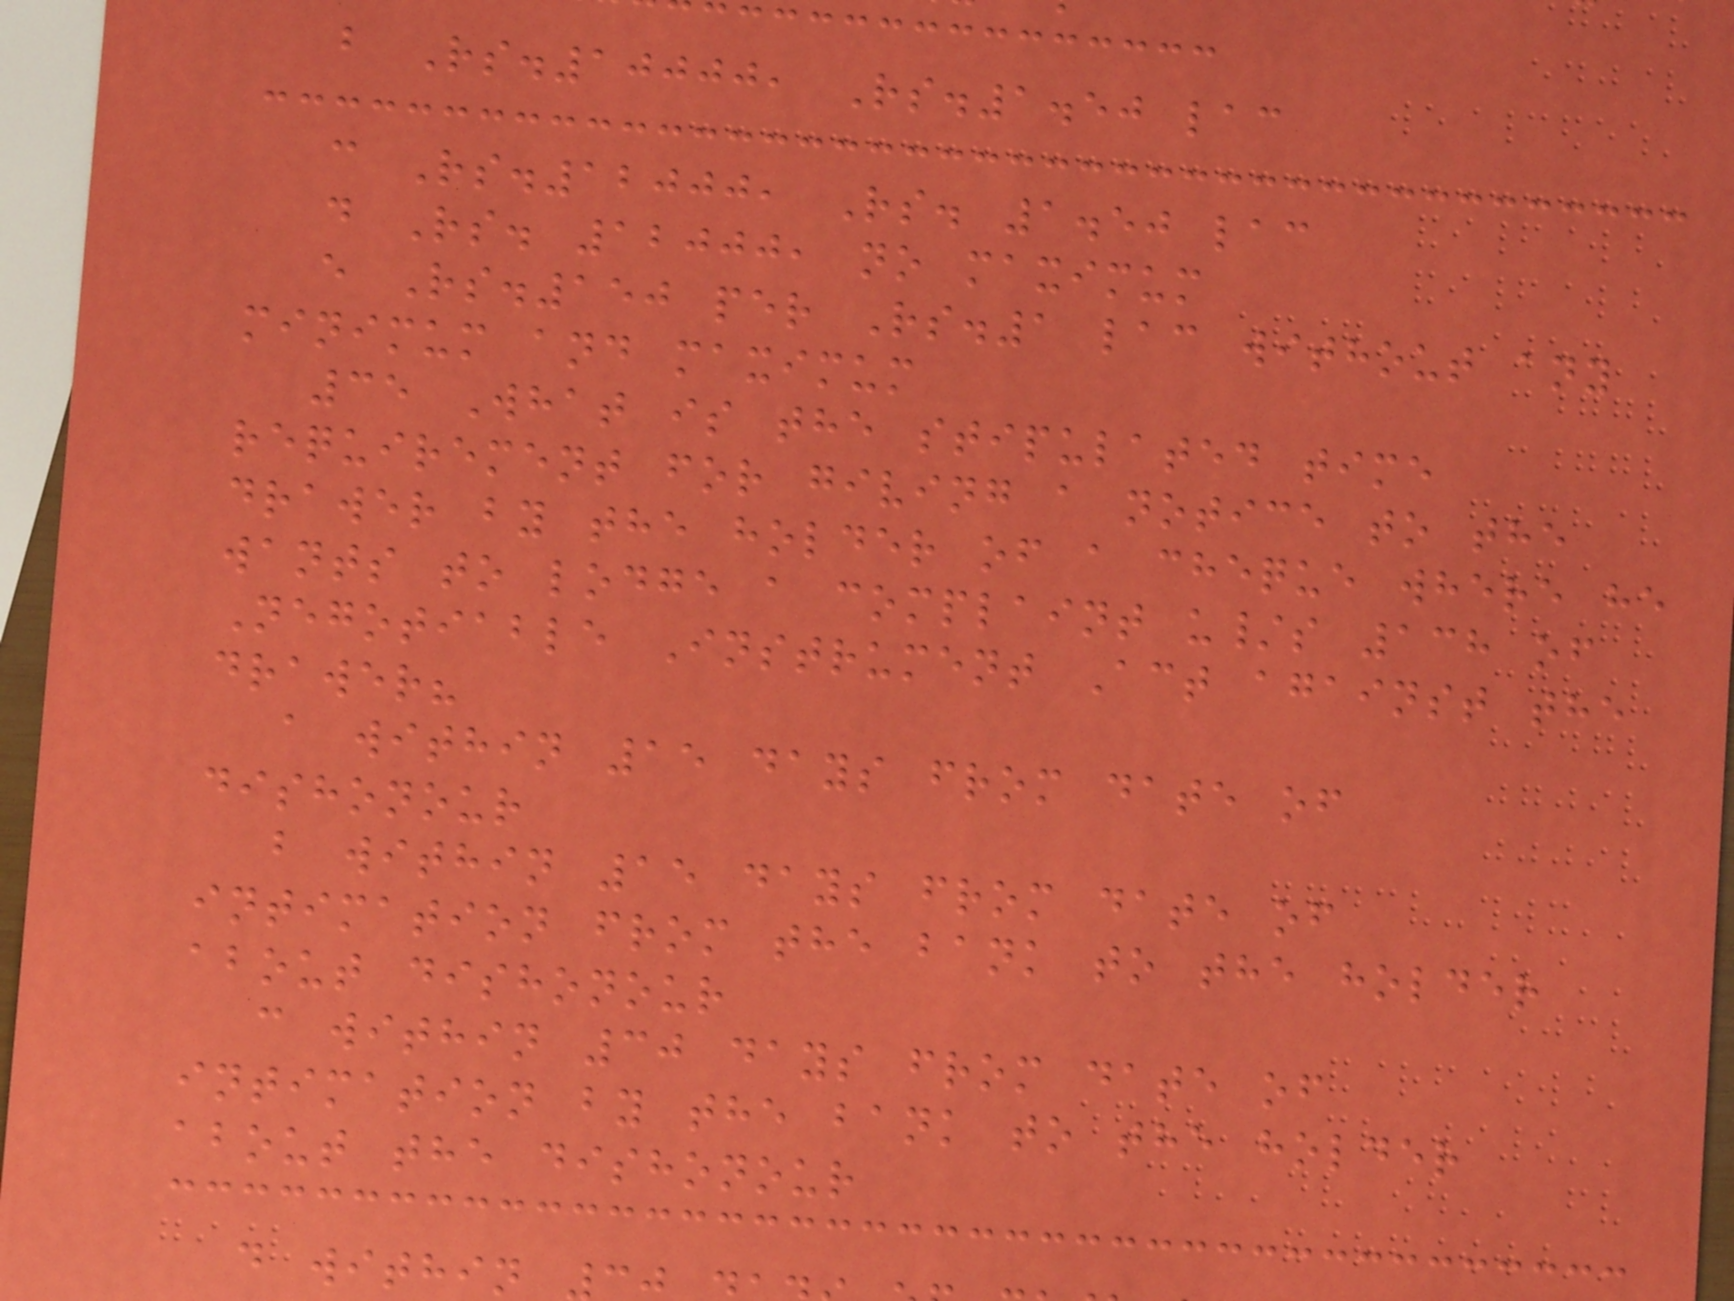b Rs.10000, Rs.1.50 lac
c Rs.12000, Rs. 1.50 lac
d Rs. 12000, no maximum
e Rs.150 per Rs.1 lac without any
minimum and maximum
35 What is the stipulated time
requirement for giving a notice to the
drawer by the holder of a cheque where he
wants to lodge a complaint u/s 138 of
Negotiable Instrument Act against the
drawer?
a within 15 days from date of
dishonour
b within 15 days from date of
intimation from the bank to the holder
about dishonour
c within 30 days from date of
intimation by the bank to the holder
about the dishonour
